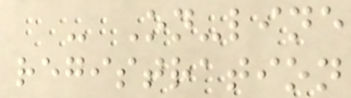- On-line
registration
